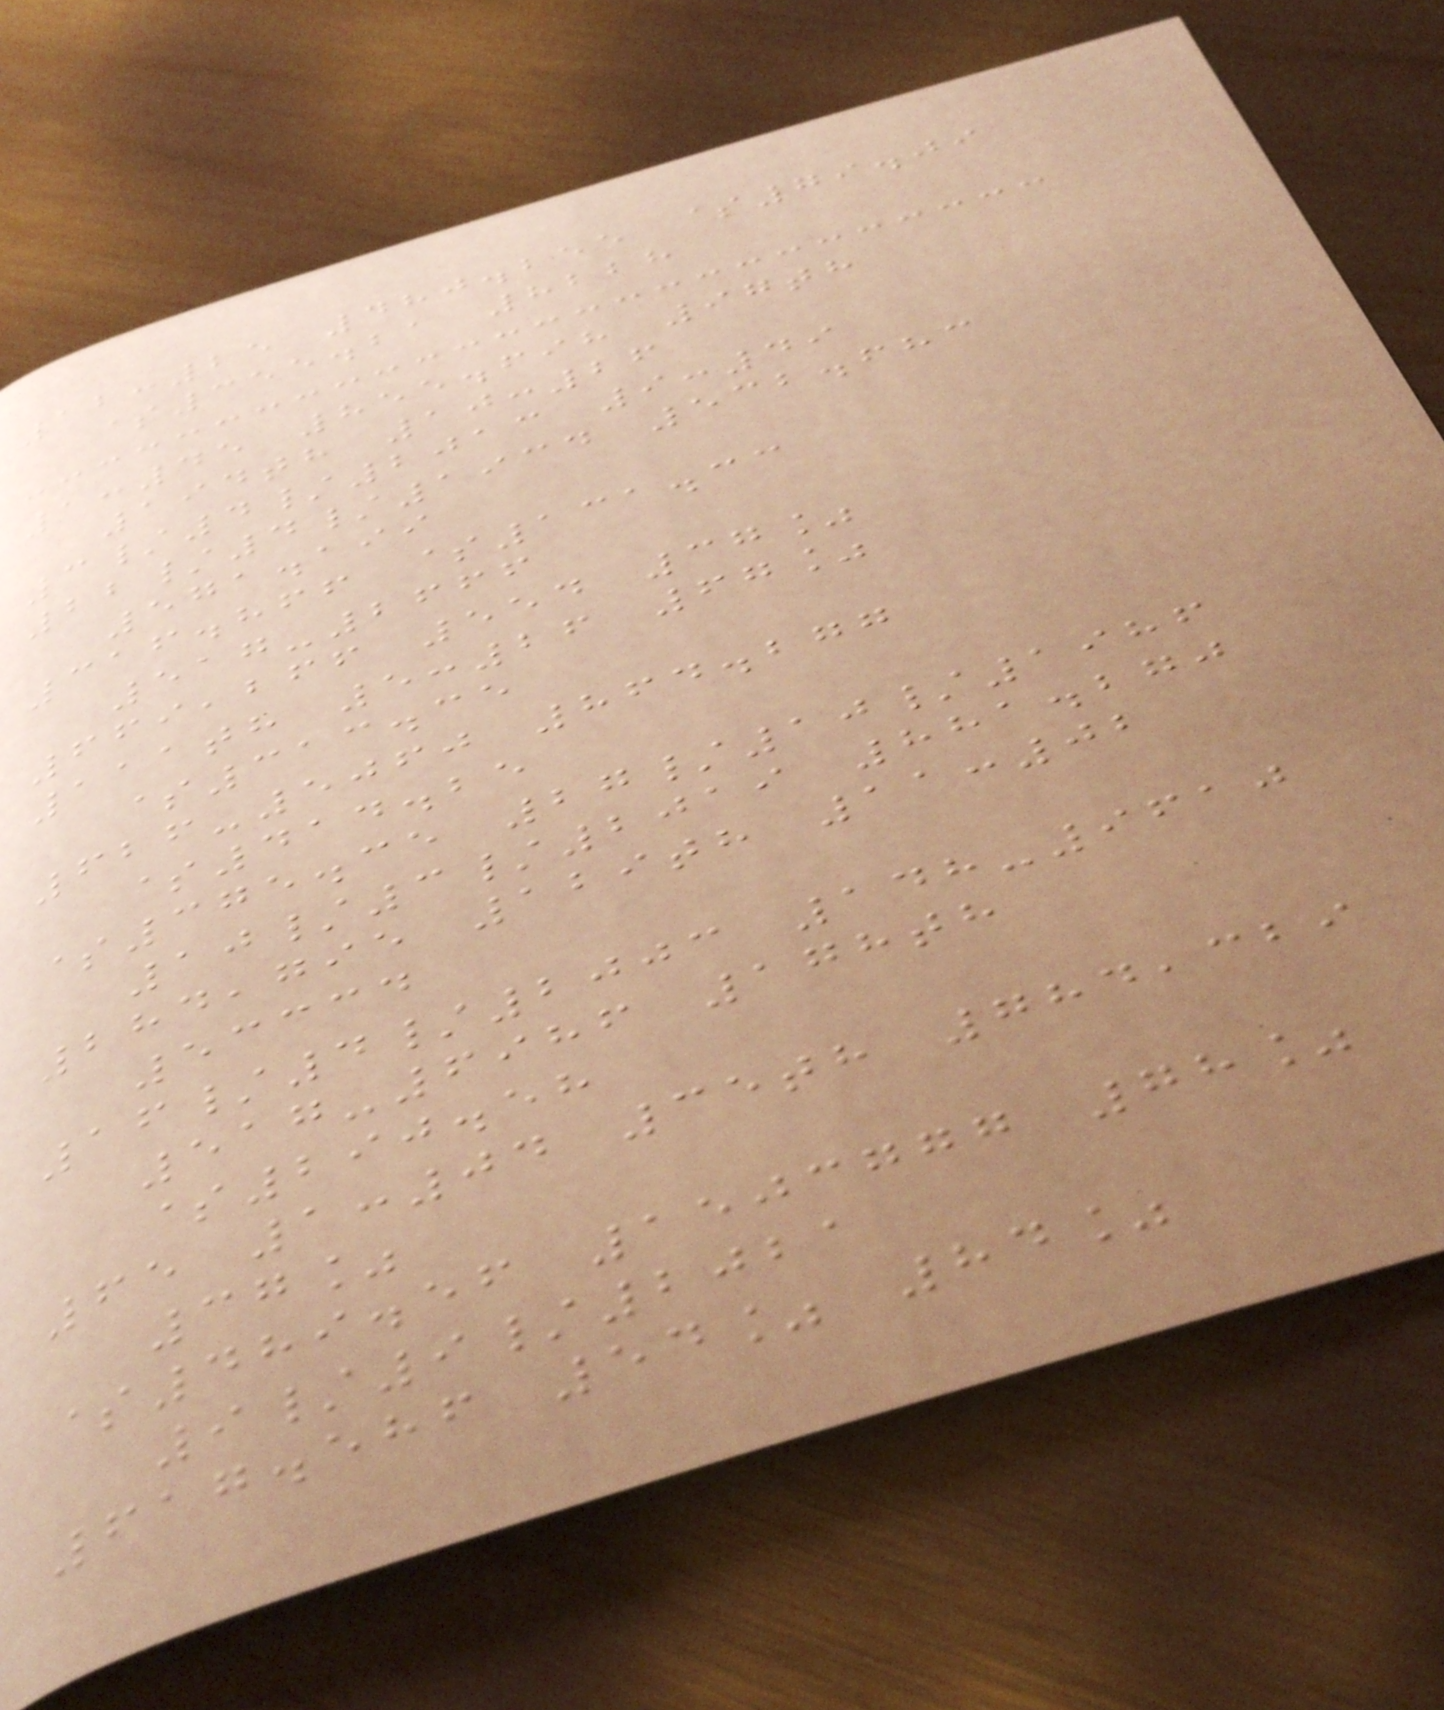12:25 480.255 $79.09
$355.21 8228
1:45 855.698 97th
194th 10:26
3/4/2013 9:49
22/4/1934 532.683
571.199
316.866 $131.33
517-2666
669,266 554 37%
111th 5:26 67%
$313.35
626-5060 864.277
$414.25
$375.35 27/10/1986
10/3/2019 881.270
284,795 129th 11:02
53334
16/4/2003 148-9610
517-6986 178th
$290.58
65 1:04 35th 784,329
37%
$489.56 1503777 78%
9/9/2021
617.586 54% 84%
